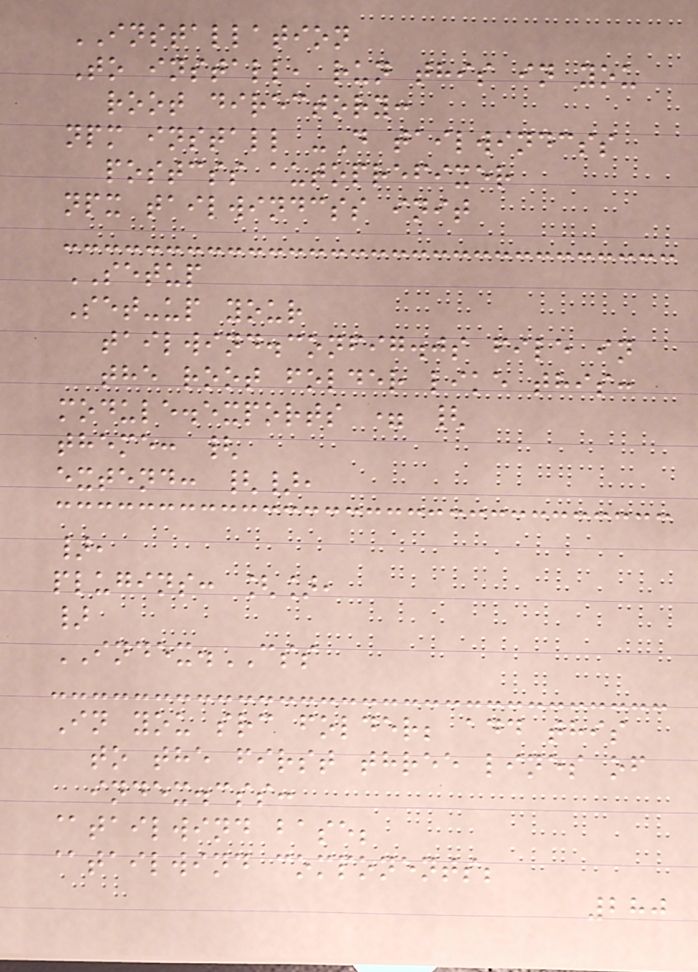INSTALLATION
To install, run this in you
root directory:
npm install -D tailwindcss
postcss autoprefixer
npx tailwindcss init
SETUP
Set-up your
tailwind.config.js file in
the root folder like this:
module.exports = {
theme: {
extend: {},
},
plugins: [],
}
INDEX.CSS
In you src folder; add this
to the first three lines of
index.css:
@tailwind base;
@tailwind components;
280
